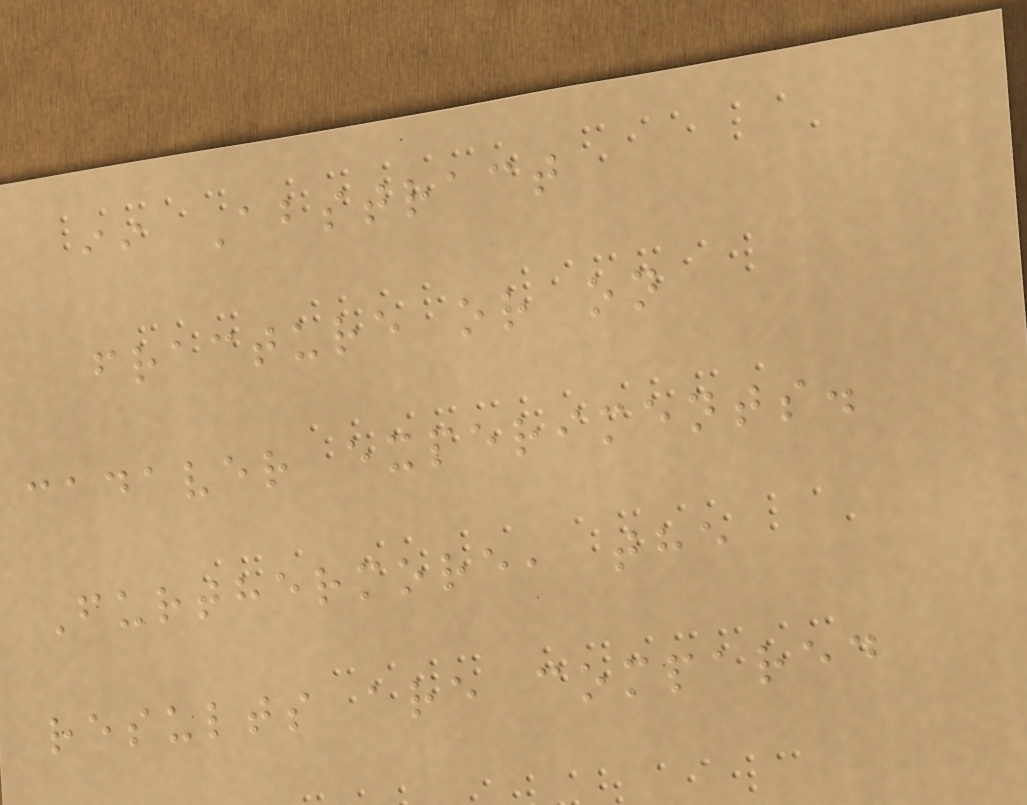ii Abstract
fracture or on
cadaver experiments.
Furthermore, the
results are compared
